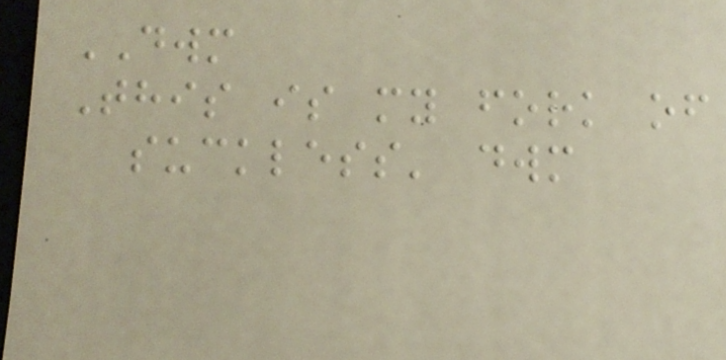DWM
This is my fork of
suckless' dwm
